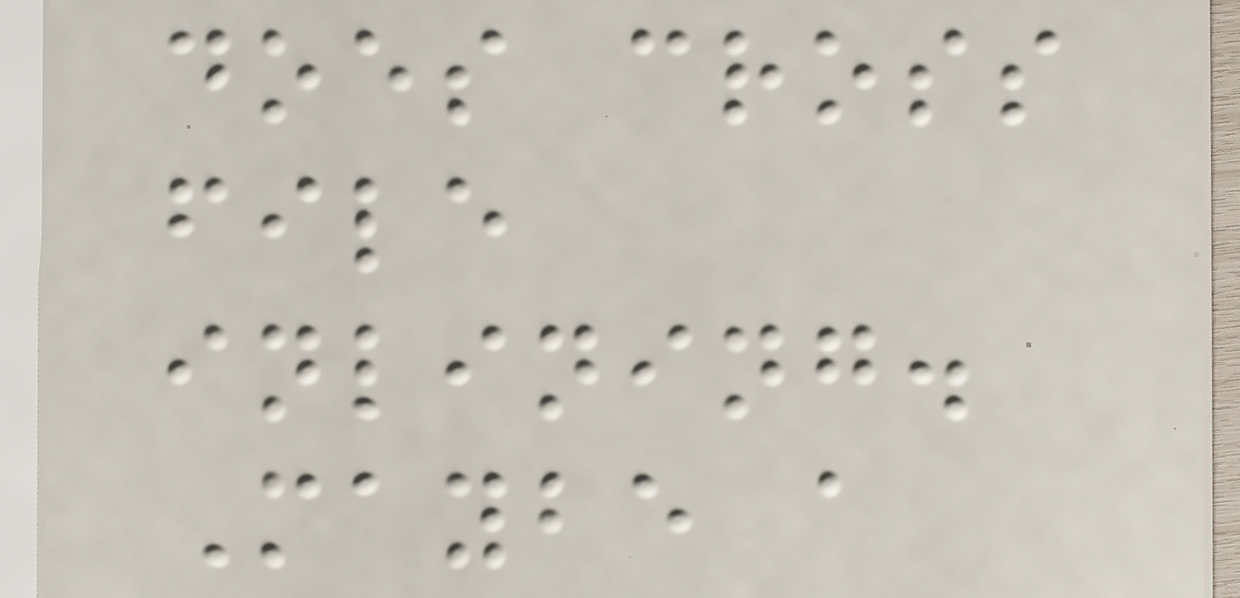does cross
file
inlining.
Maybe a
